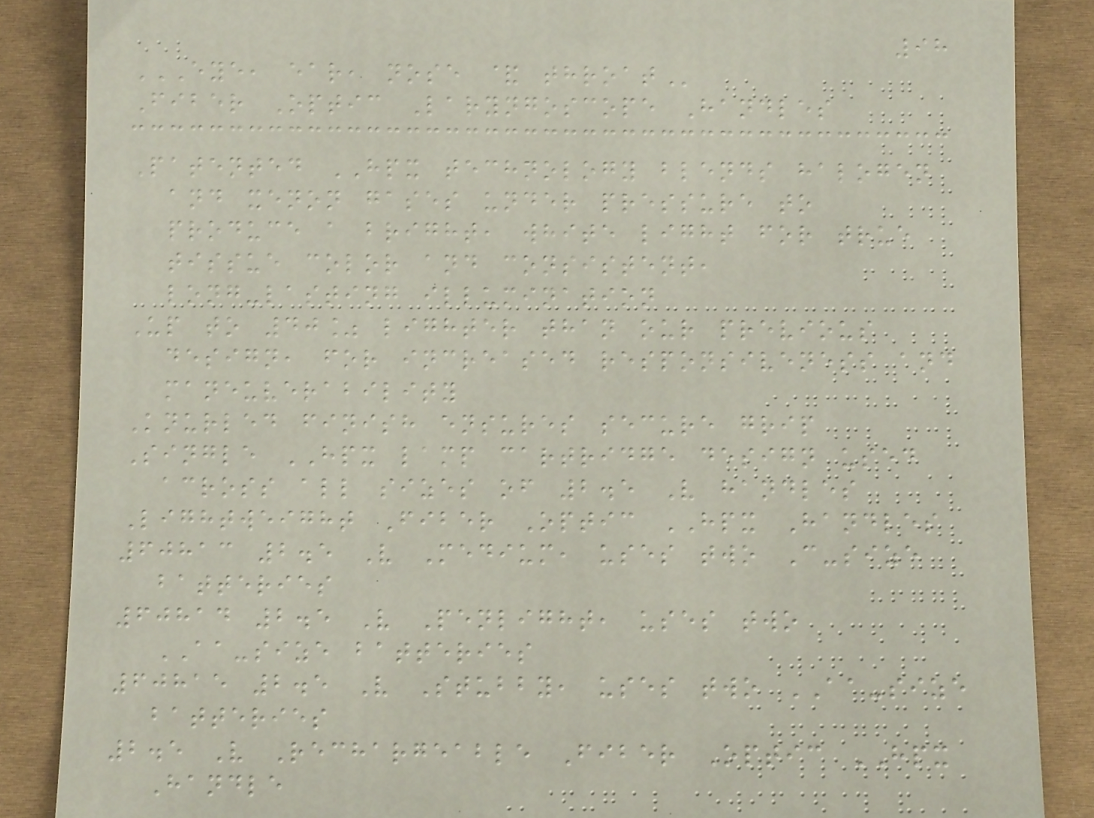98
EYE, EAR, NOSE & THROAT
Fiber Optic Laryngoscope Handles
Patented HPX technology blends halogen
and xenon gases under pressure to
produce a bright, white light for true
tissue color and consistent,
long-lasting illumination
Up to 40% lighter than our previous
design, for increased responsiveness and
maneuverability
Knurled finish ensures secure grip
Single HPX lamp cartridge design used
across all sizes of 2.5 V handles
Lightweight Fiber Optic HPX Handles
60813 2.5 V Medium, uses two C-size
batteries
60814 2.5 V Penlight, uses two
AA-size batteries
60815 2.5 V Stubby, uses two AA-size
batteries
2.5 V Rechargeable Fiber Optic HPX
Handle
